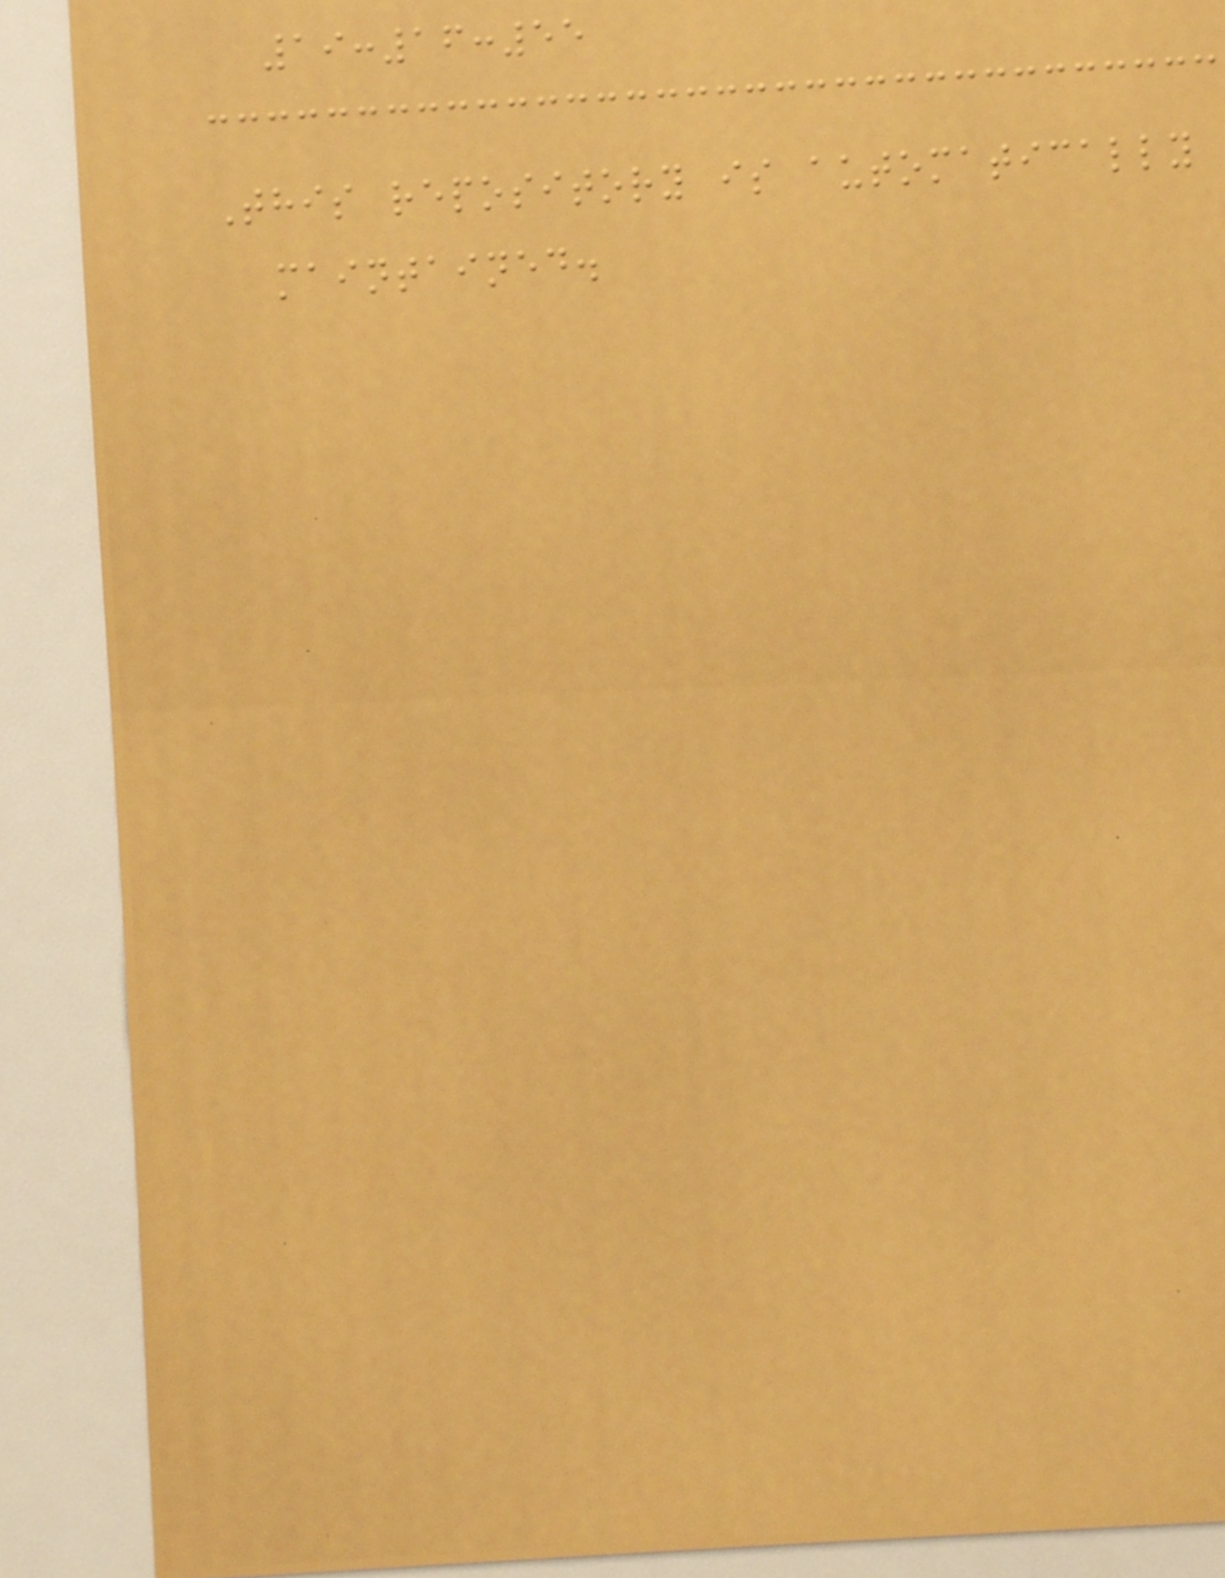19:16:55
This repository is automatically
maintained.
